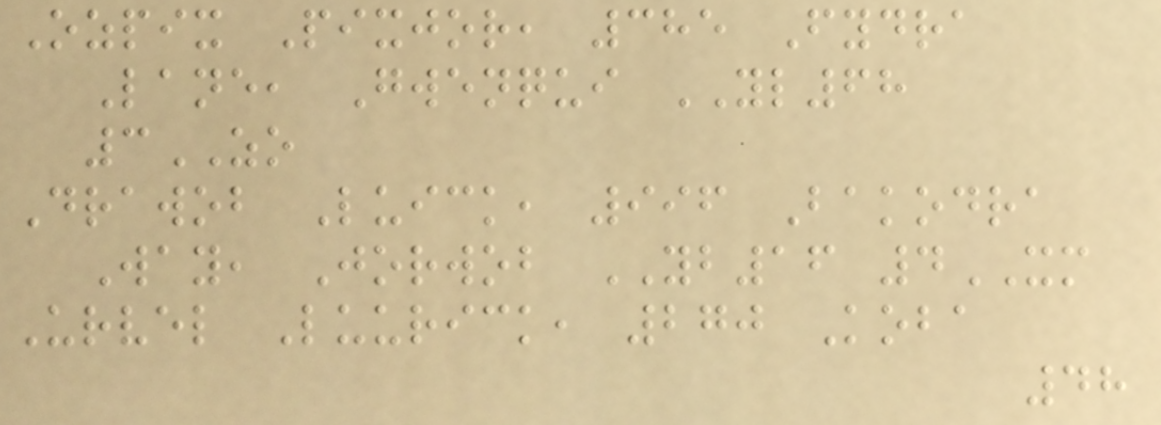Ozpix Pixjor, 385 Fydra
Lane, Gwenqui YL68
3ZO
Drawob Luick, 996 Bakodra
Way, Jorwob YB16 4XM
Urvel Luurick, 270 Koba
48
